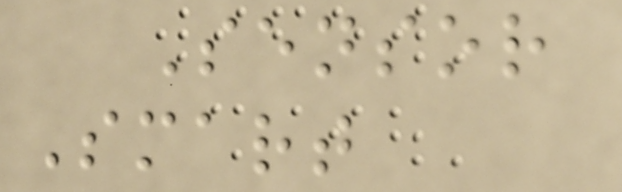Sensor
Smart
